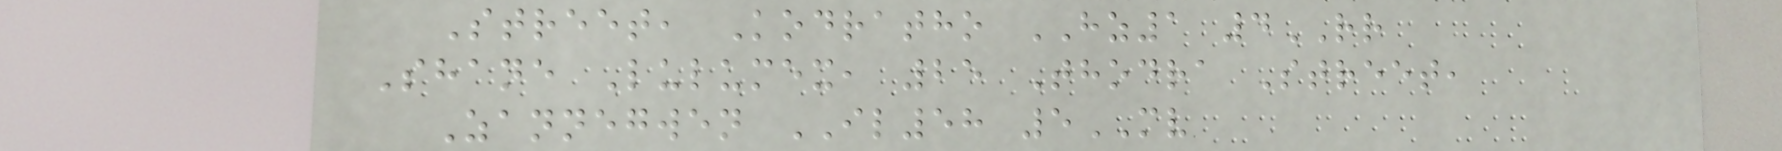Street, Kodratho HZ1 4RR
Shane Lulumex, 25 Thodra Street,
Zannegwen IL58 5MV
